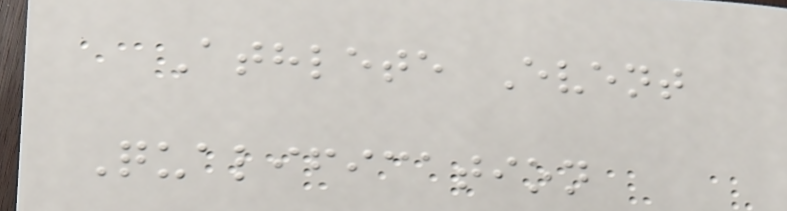Athlete Event
Qualification
